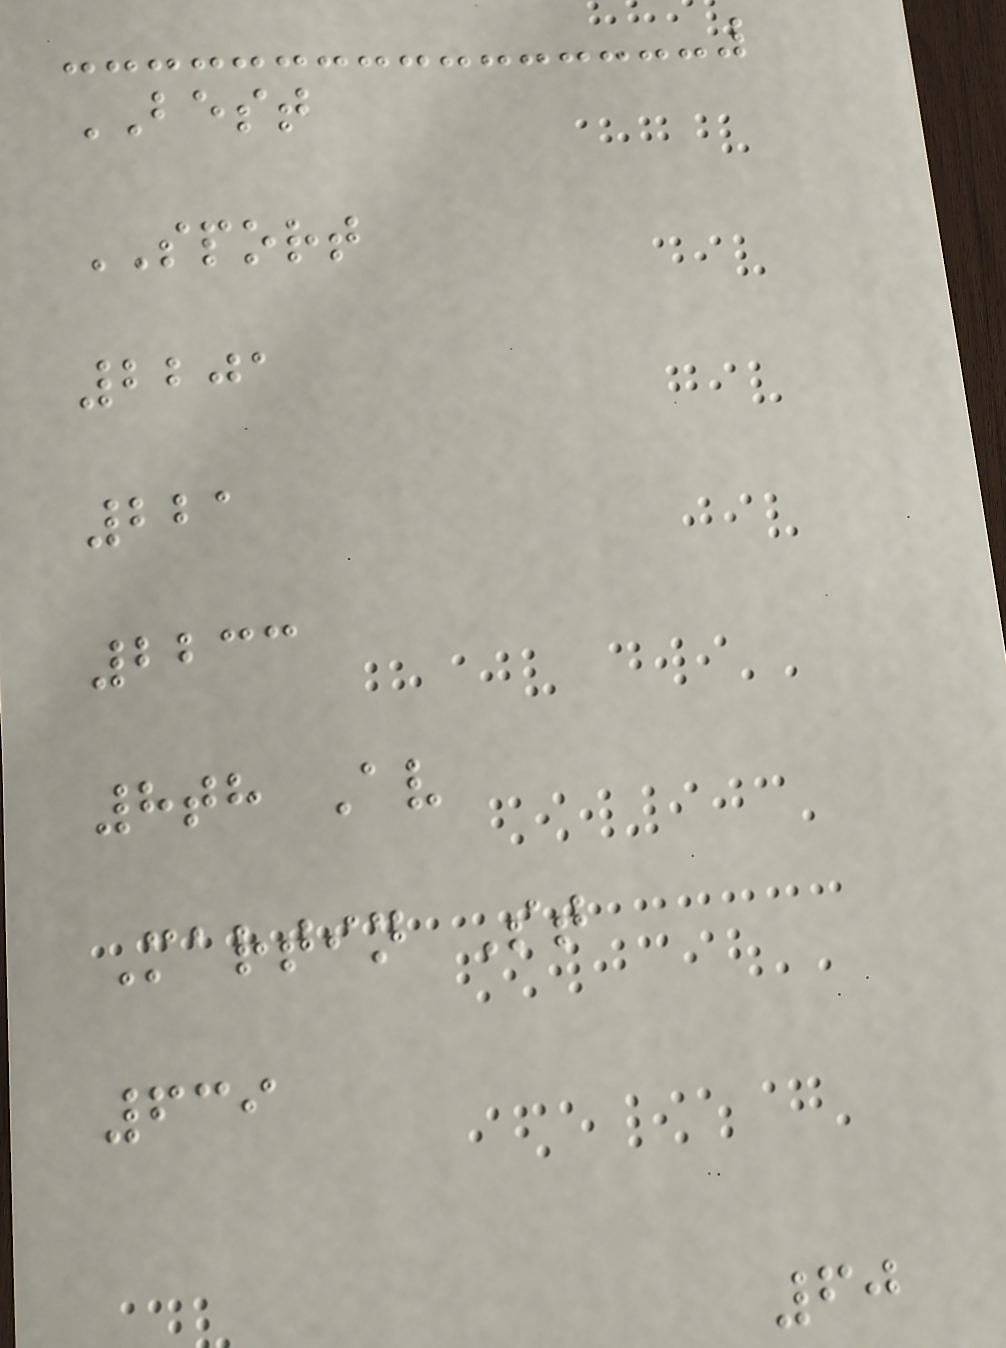BEST
SPORT
2201
221
2233
8th Av
Martin St
639
60
